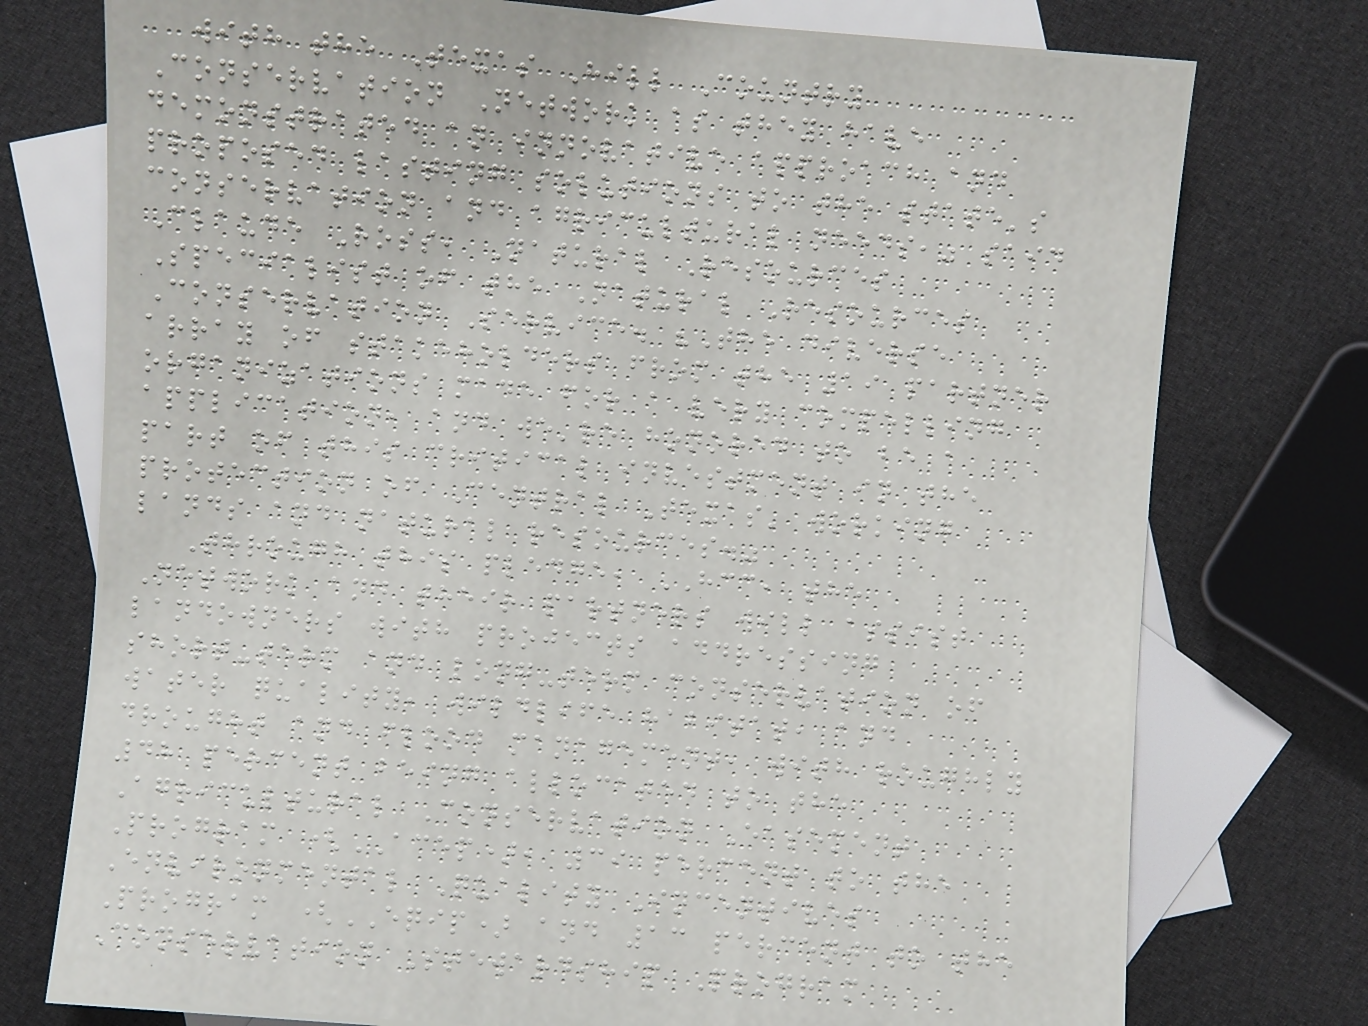with the Texas Hill Country
Conservation Network as they have
demonstrated an innovative approach and
proposed lasting solutions to the state's
conservation and agricultural needs," said
Claude Ross, Natural Resources
Specialist of the Natural Resources
Conservation Service. "The diverse
array of stakeholders from the 19 partner
organizations made for a very compelling
application, and we're honored to be a
part of this critical investment in the
protection of Central Texas' working
lands and natural resources."
Through this pledge, HCC, the
Network and their partners will assist
landowners with projects addressing
short-term and long-term conservation of
water quality, wildlife habitat, and
drought and flood management, with roughly
48 percent being allocated to the
Agricultural Conservation Easement
Program (ACEP), 39 percent to the
Environmental Quality Incentives
Program (EQIP) and 13 percent to the
Conservation Stewardship Program
